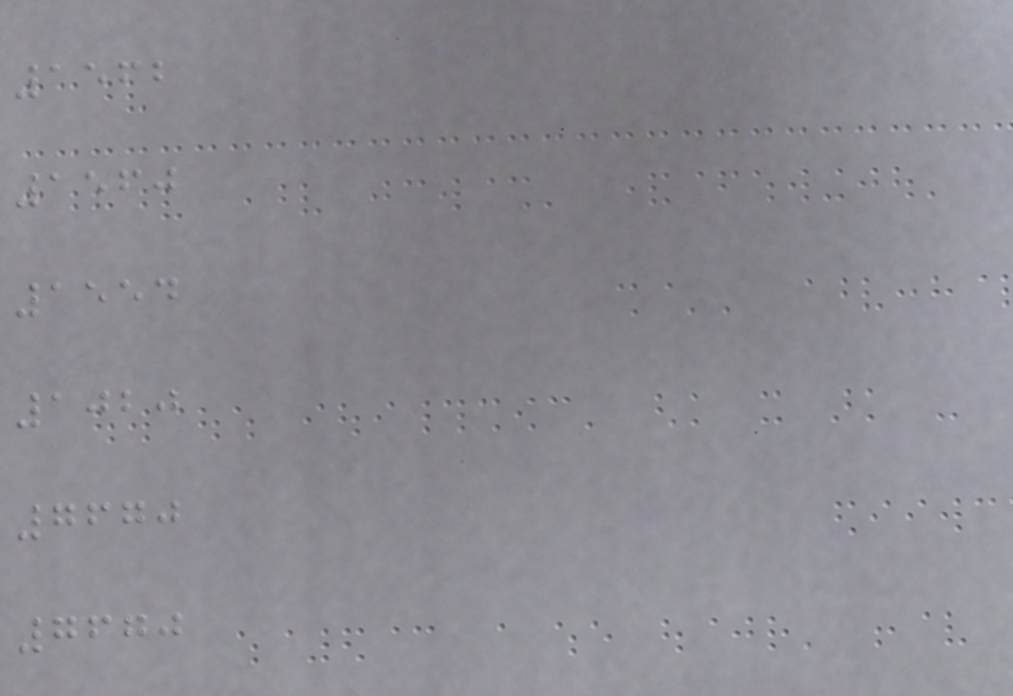1562
1560
1554
1020
7670
7670
